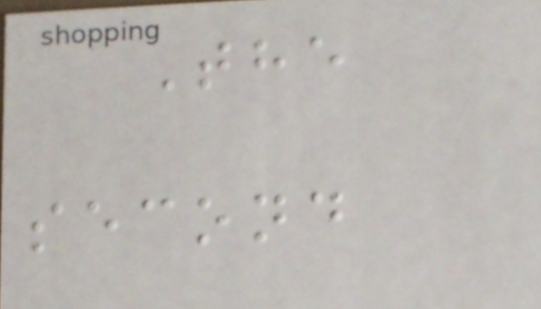The
second
